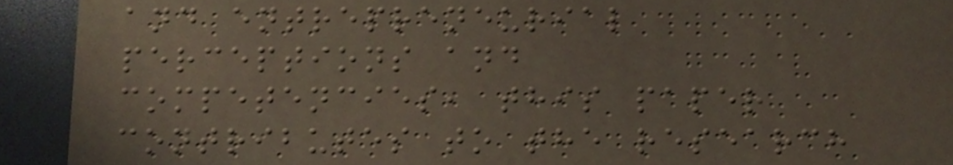and entrepreneurial
perceptions and
competencies, this paper
contributes to the research
